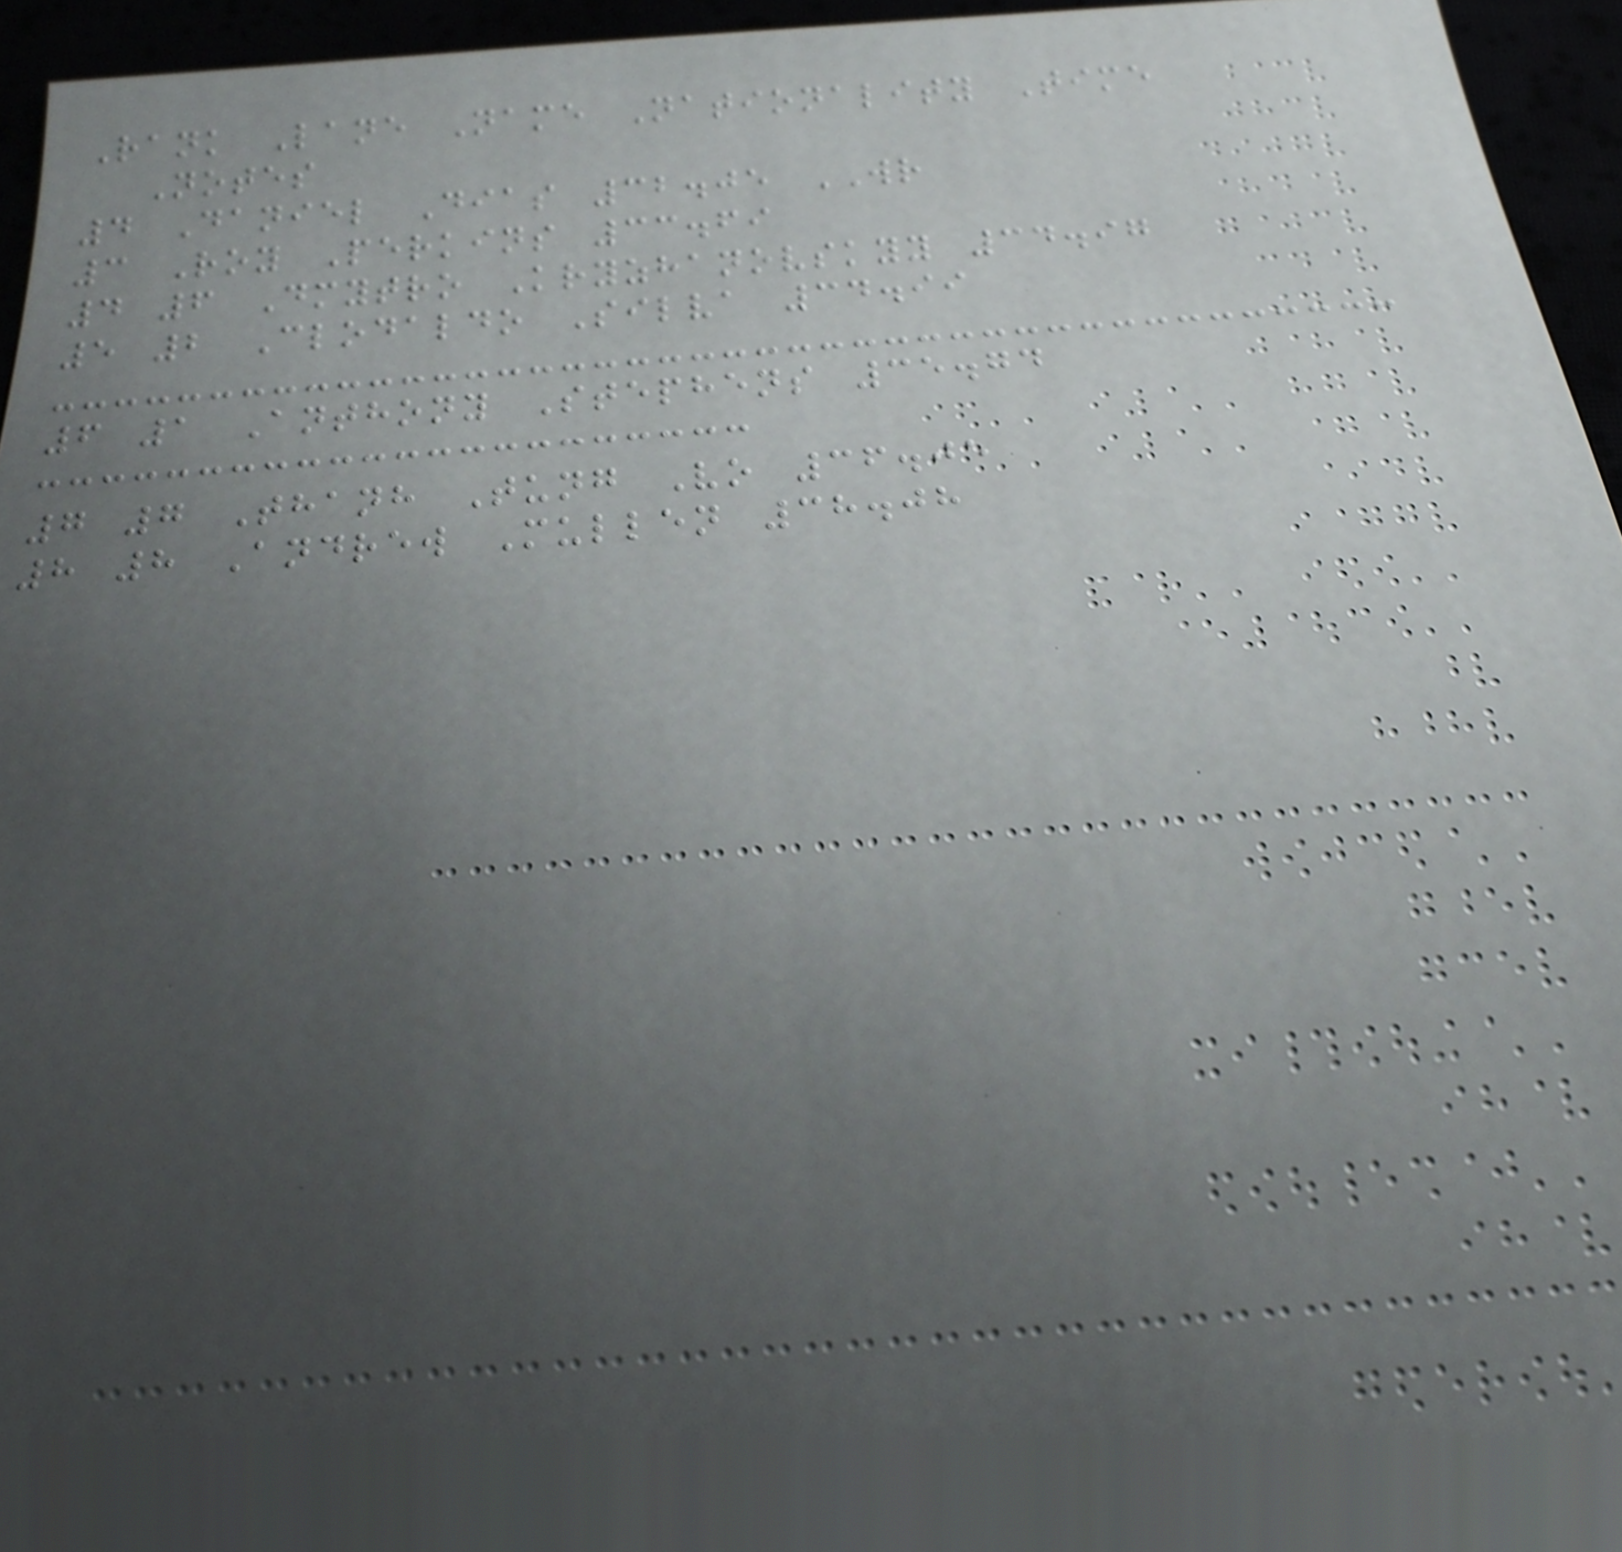Rank Lane Name Nationality Time
Notes
4 Daniel Dias 32.05 WR
3 Roy Perkins 33.69
4 6 Dmytro Kryzhanovskyy 34.97
5 2 Clodaldo Silva 34.99
6 1 Anthony Stephens 35.74
7 7 Thanh Tung Vo 36.05
8 8 Andrew Mullen 38.08
